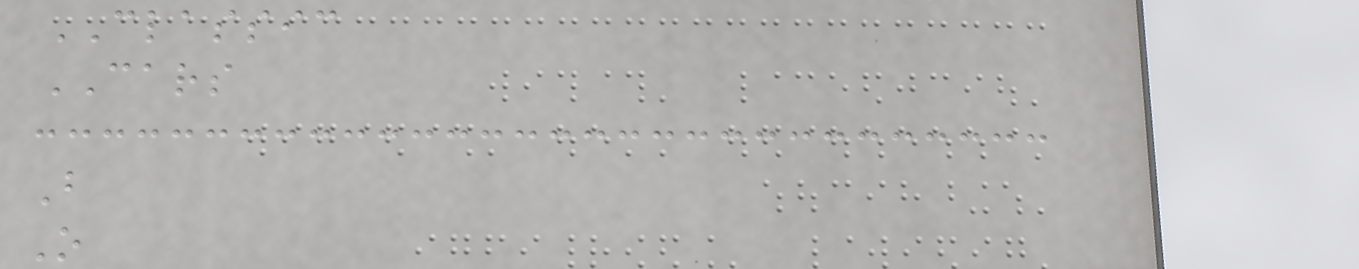CLASSIC
CARS
B
O
